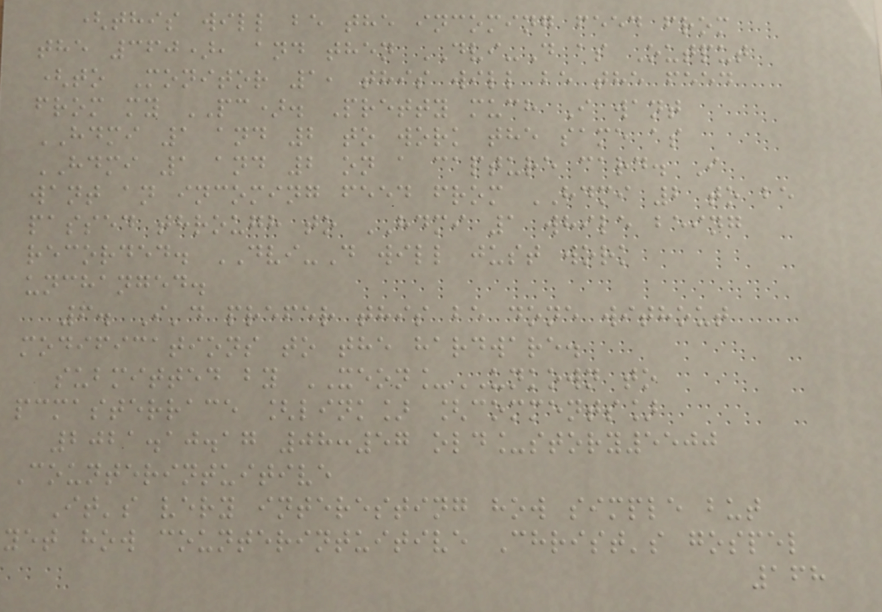(this will be the incoming feed from
the 360), and then DVI-D as Output
(to Monitor 1, this will be the feed
from my PC). Pretty much I want
HDMI 1 and 2 to work the same as
HDMI 1 and 2 on a capture card. I
want an incoming feed from HDMI 2 to be
passed through to HDMI 1 while being
recorded. DVI-D will just work
unchanged.
6. I'd prefer this be done without
modifications to the hardware.
submitted by XEON_UNKOWN to
pcmasterrace [link] [comments]
2021.10.17 08:57 old_story5500
Counterintuitive
It's very interesting how simple but
yet how counterintuitive Christ's gospel
168
